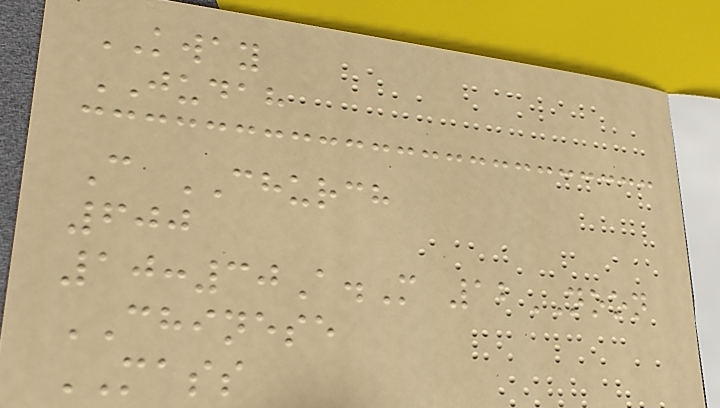KWAY
JUDAH
C CHURCH
600
10:30A.M 12NOON
CHINESE
MASS
